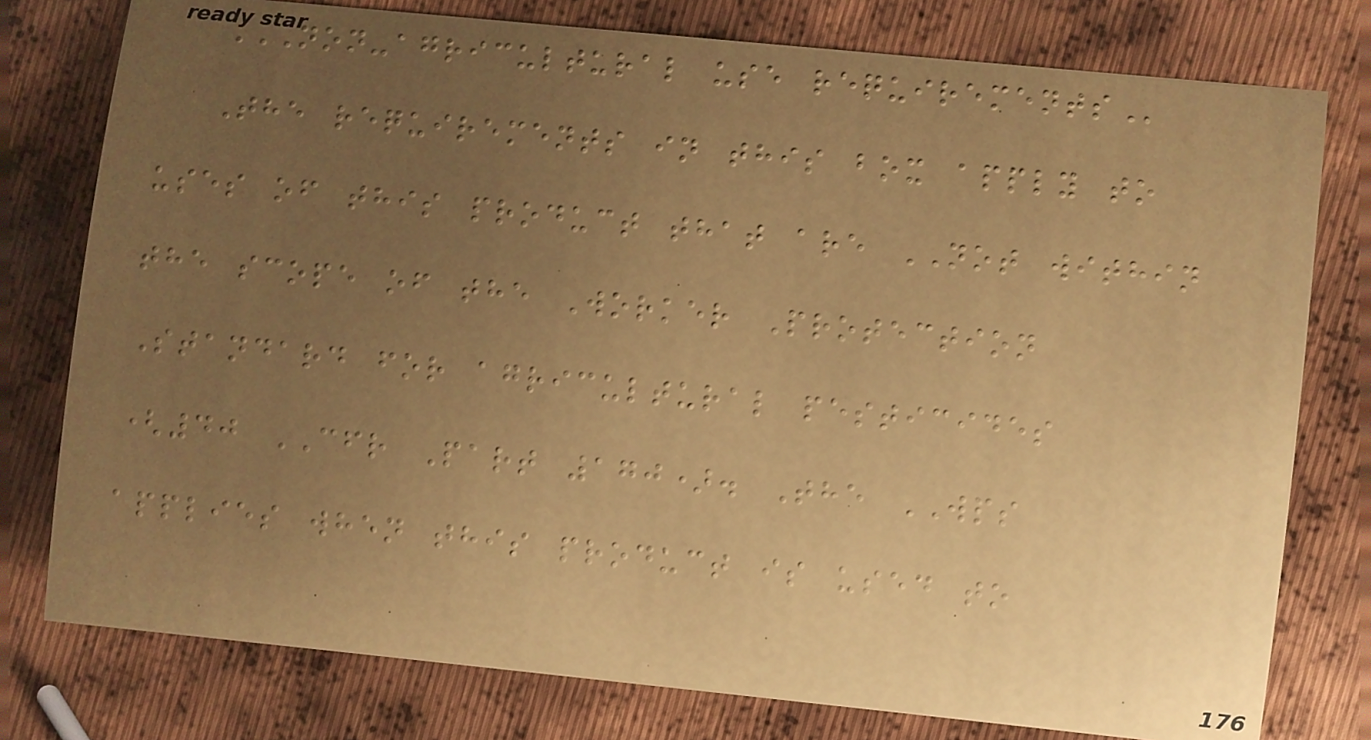NON-AGRICULTURAL USE REQUIREMENTS
The requirements in this box apply to
uses of this product that are NOT within
the scope of the Worker Protection
Standard for agricultural pesticides
(40 CFR Part 170). The WPS
applies when this product is used to
